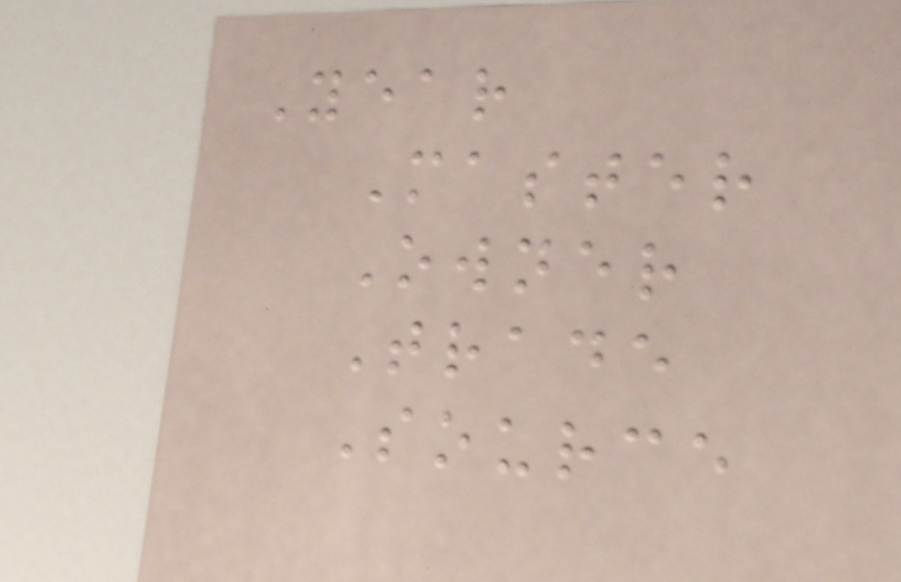Year
Master
Owner
Trade
Source
